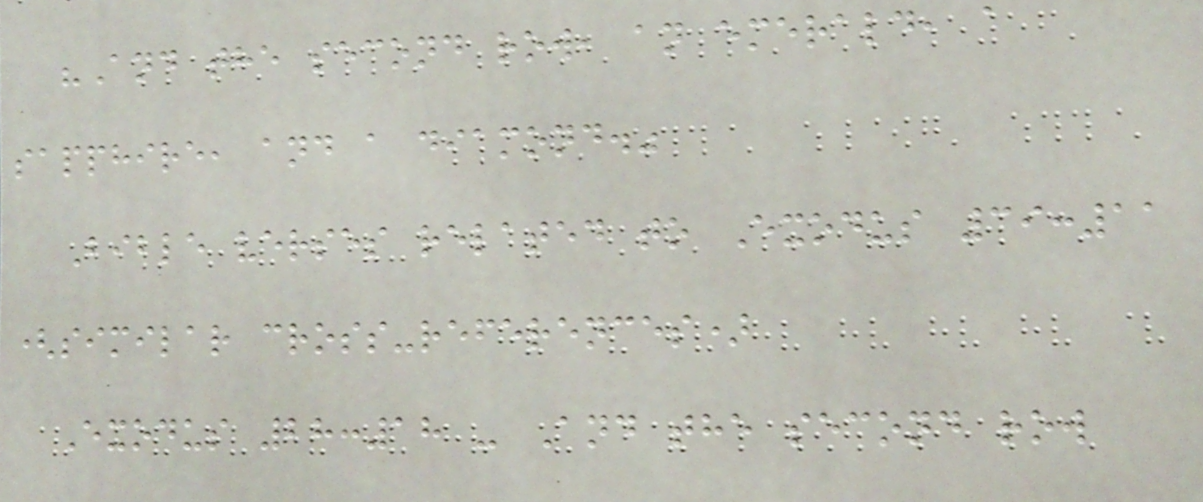"And the second row, an emerald, a
sapphire, and a diamond."
Bible verses related to Exodus 39:11
(similar cross-references)
Exodus 28:18 - And the second row
